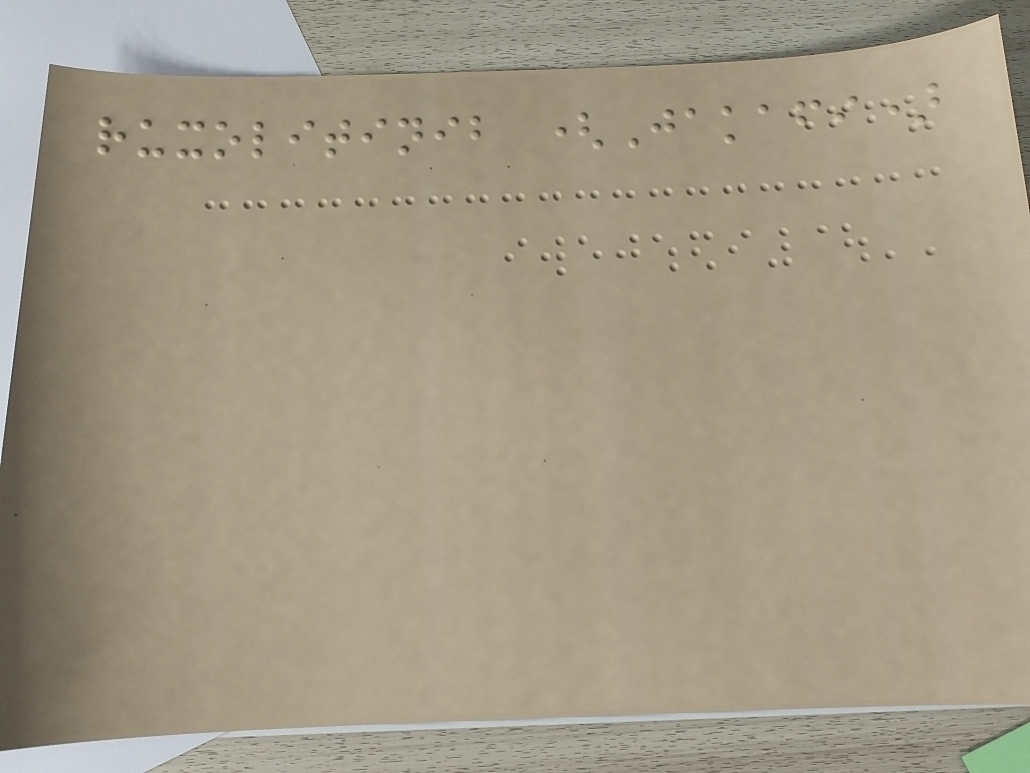ruxolitinib (Jakafi)
